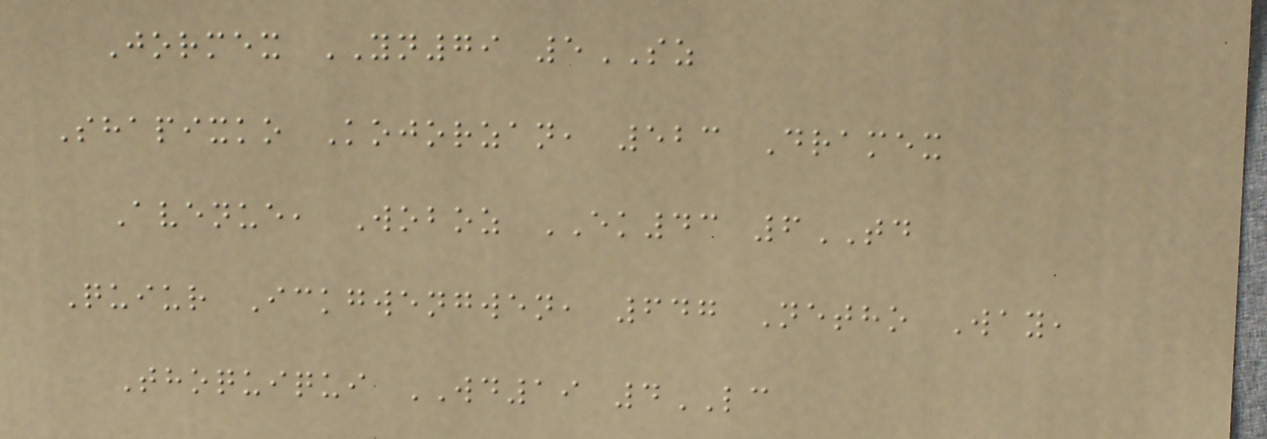Jormex YN79 5SZ
Shapixko Kojorzan, 523 Dramex
Avenue, Woboz EK43 6TD
Quiur Ickgwengwen, 647 Netho Way,
Thoquiqui WD19 4LC
